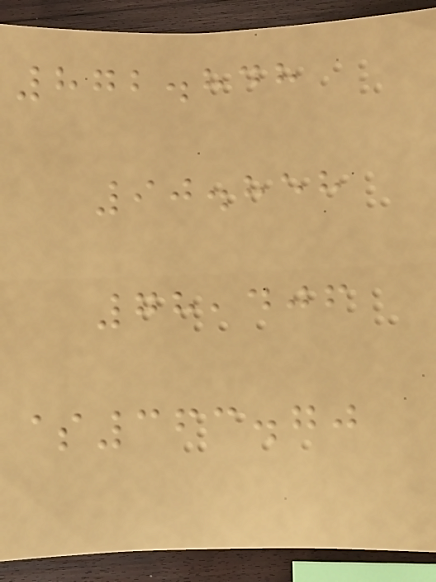872.848
90.858
78,406
$363.70
